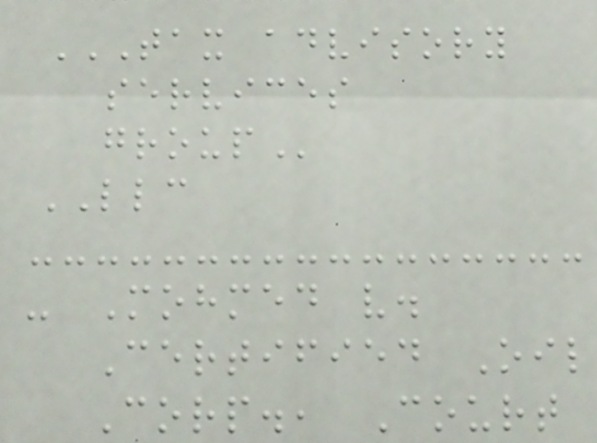TAX ADVISORY
SERVICES
GROUP
LLC
- Mohmed v.
Certified Oil
Corp., Court
